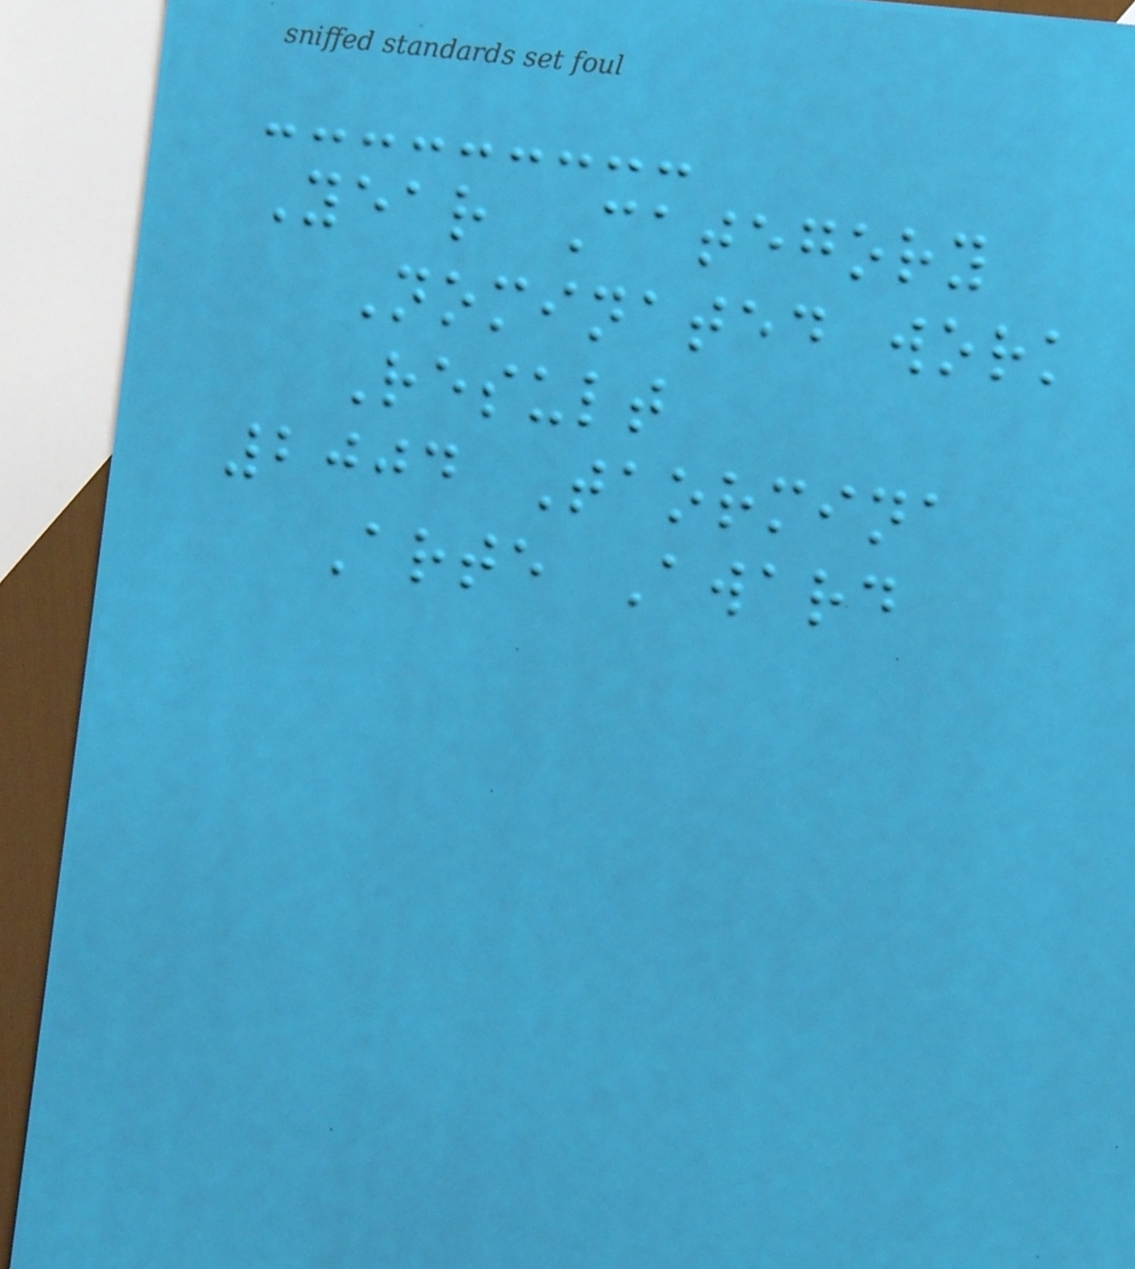Year Category
Nominated work
Result
2004 Taormina
Arte Award
